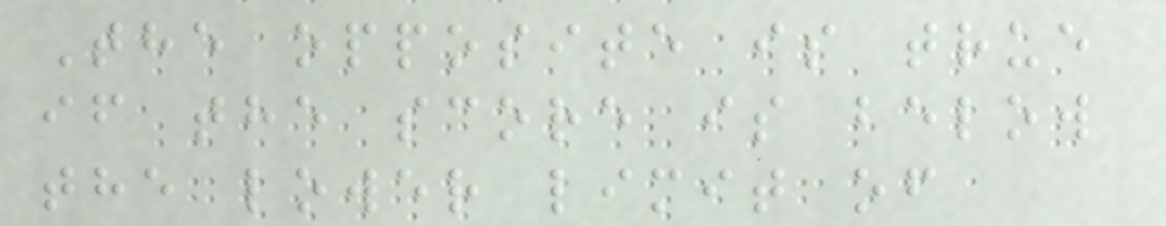The opposite is true
if the score is below
the lower limit of
